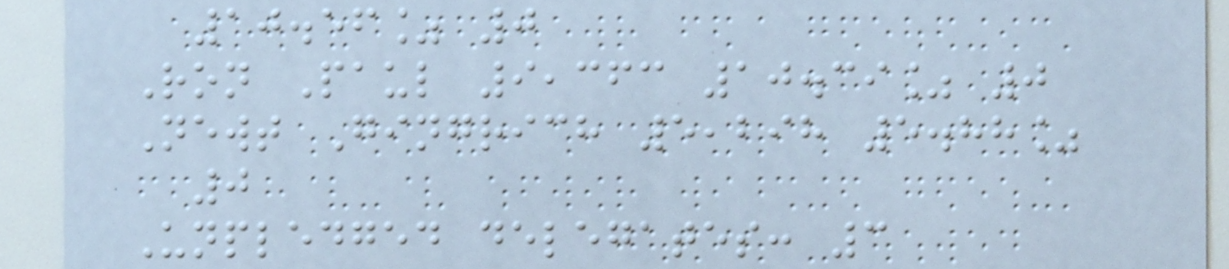10.56% 0
Ron Paul 9,363 10.39% 0
Newt Gingrich 5,298 5.88%
0
Unpledged delegates: 3
